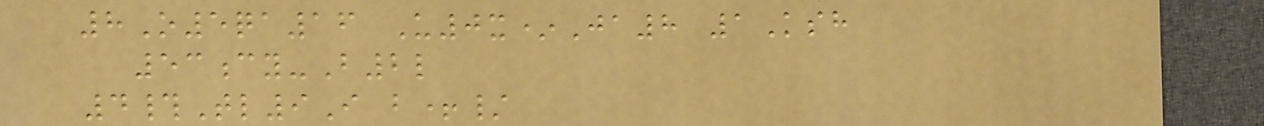8O5qa16 U0x*Ja8 1Ksh
53cy-B2l
4#Tl9I b+/
